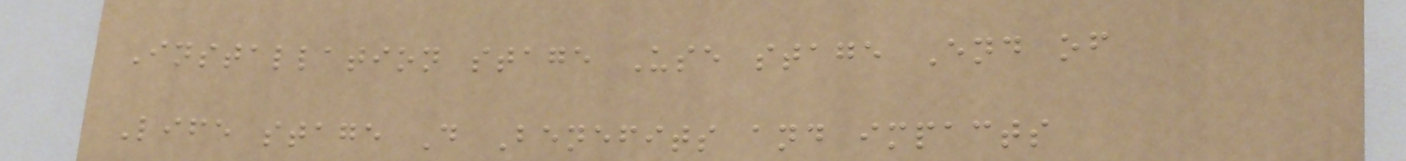Installation stage Use stage End of
Life stage D Benefits and impacts
